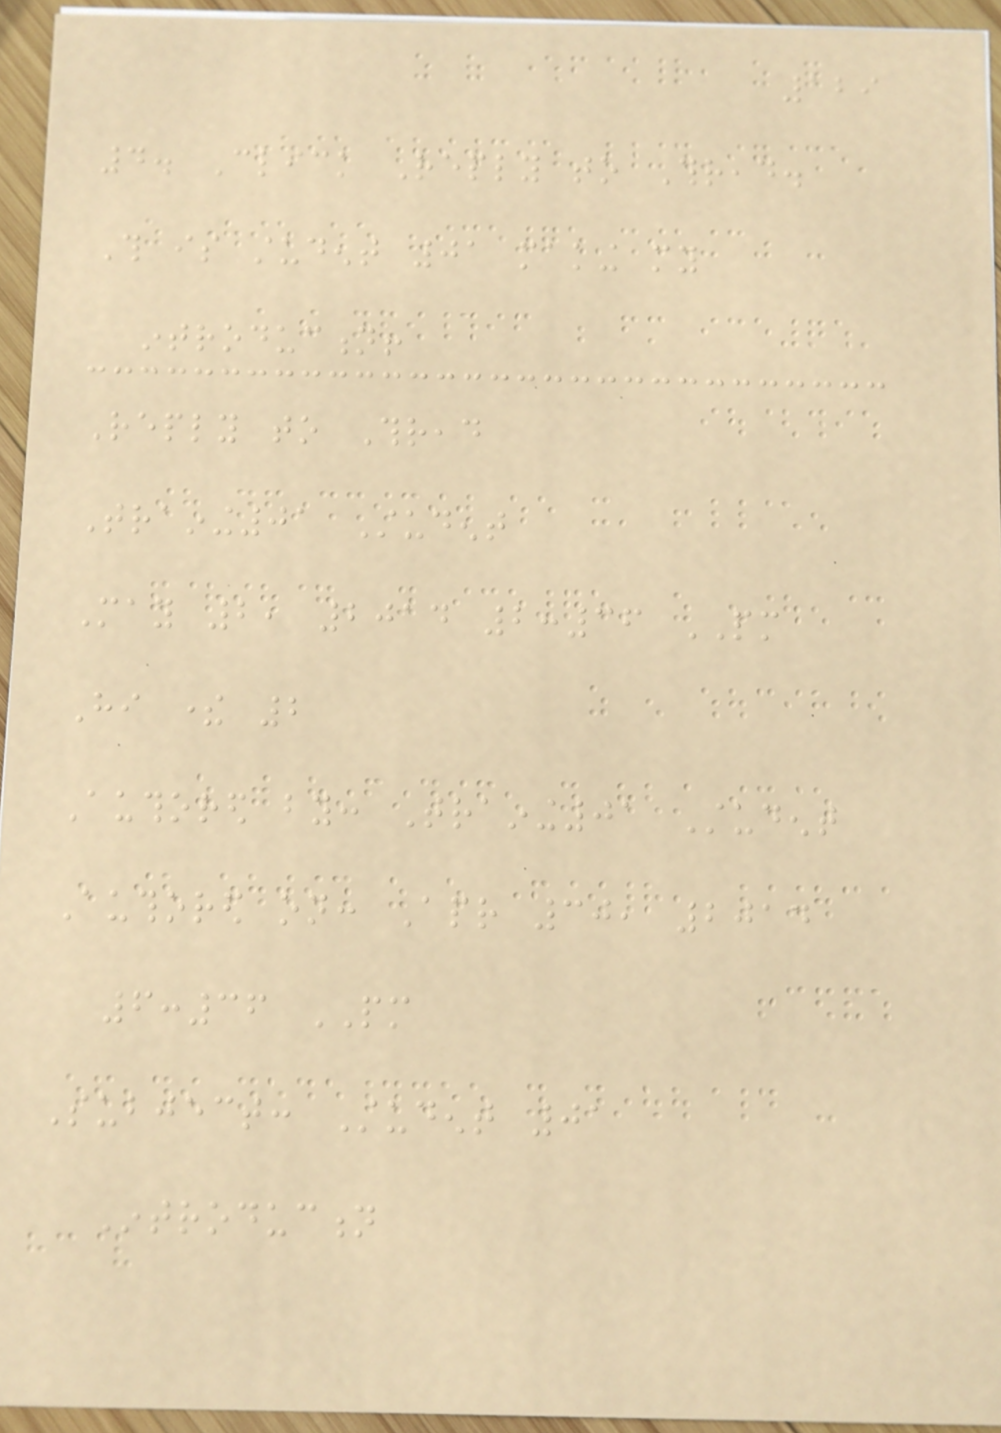129
4. Click Reply to Thread.
This is student 01 making my
introduction!
Reply to Thread
Training01 Student
May 2, 2014 2:36 PM
Hi there 2
Authored by: Training01 Student
Authored on: Apr 30, 2014
6:36 PM
Subject: Student 01
Introduction
